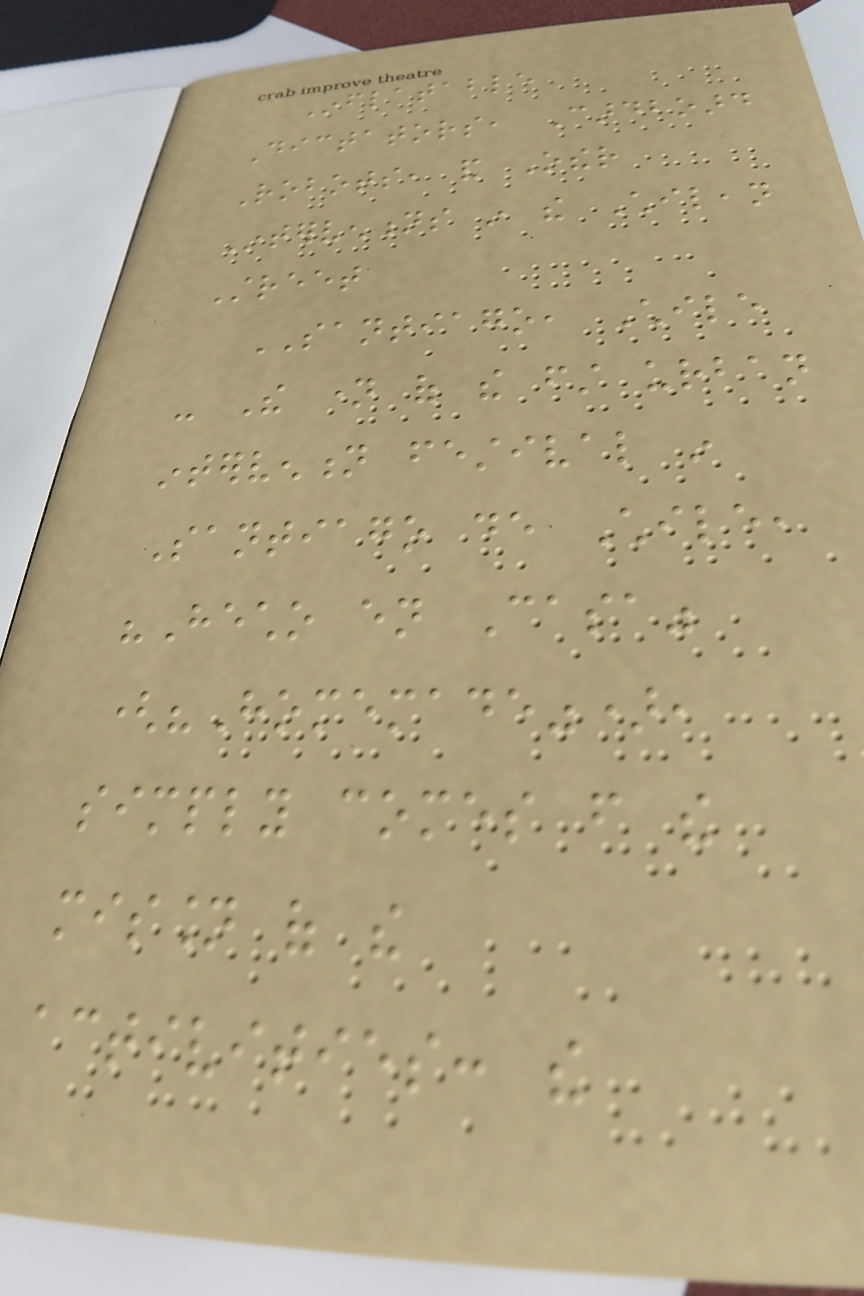Inflatable
Dictators, Cardboard
Robots, and Other
Interventions in the Chilean
Street
SANTIAGO, Chile
- The name of the first urban
intervention festival in
Santiago de Chile,
"Hecho en Casa"
("Homemade"),
simply comes from the
mission of the
activities: the
